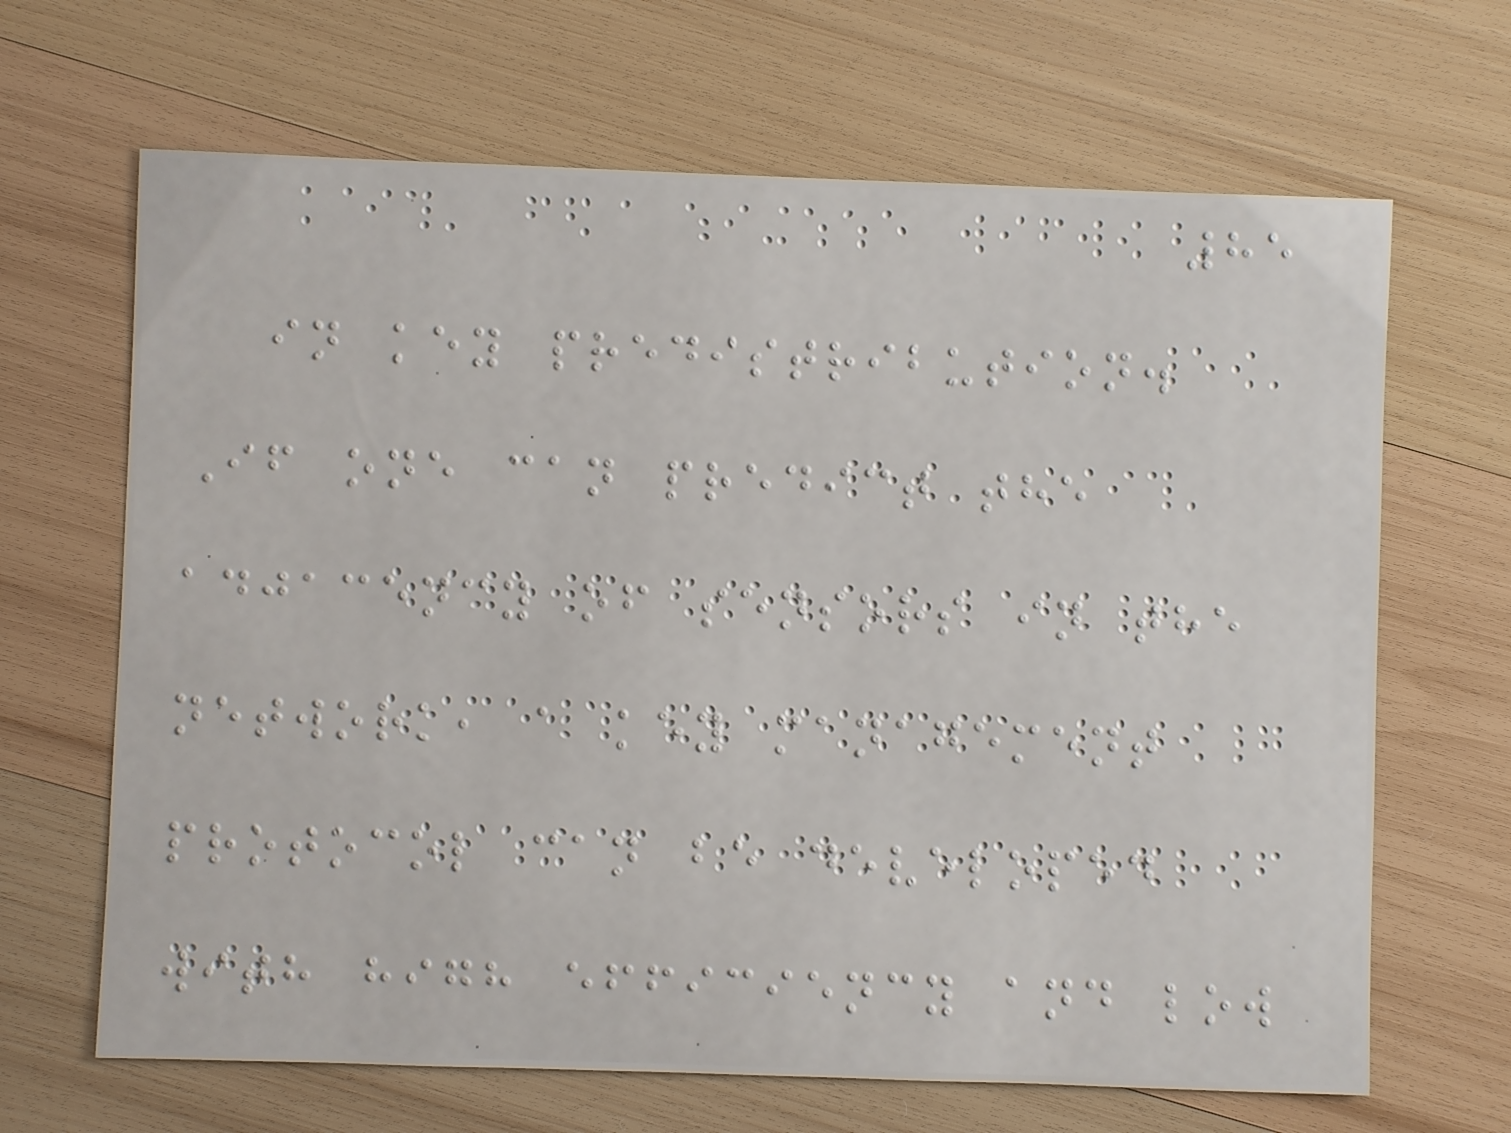85
in key predistribution.
If one can predict the
adjacency of sensors in the
network, a key management
protocol can be developed
with high efficiency and low
